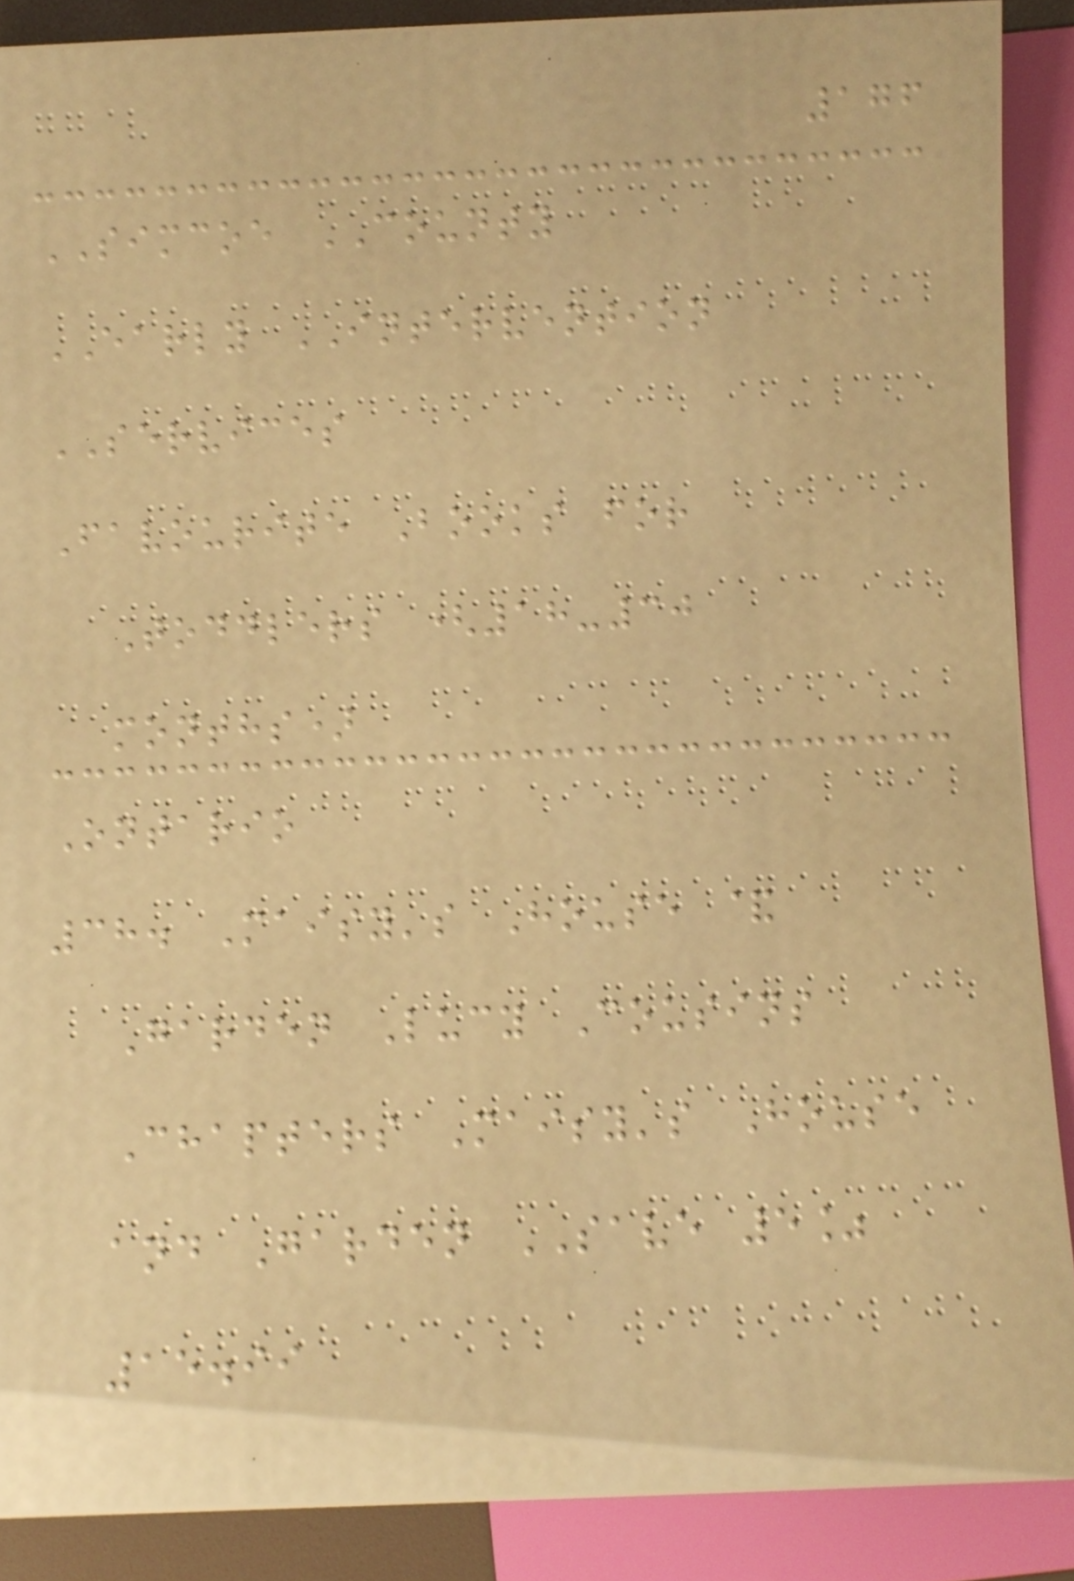176
SIMCOE COUNTY
EARLY INTERVENTION
SERVICES
Favourite Books for
Toddlers (18-30
months)
Ontario
38. Maisy's House &
Garden Lucy Cousins
Chapters Maisy's House
and Garden SAVE 5%
15.99
